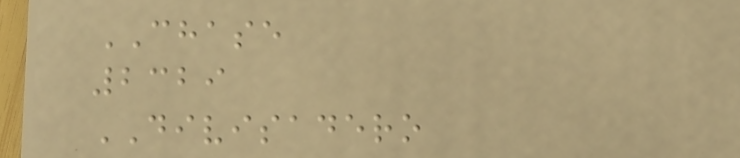CHASE
2329
DIVISADERO
